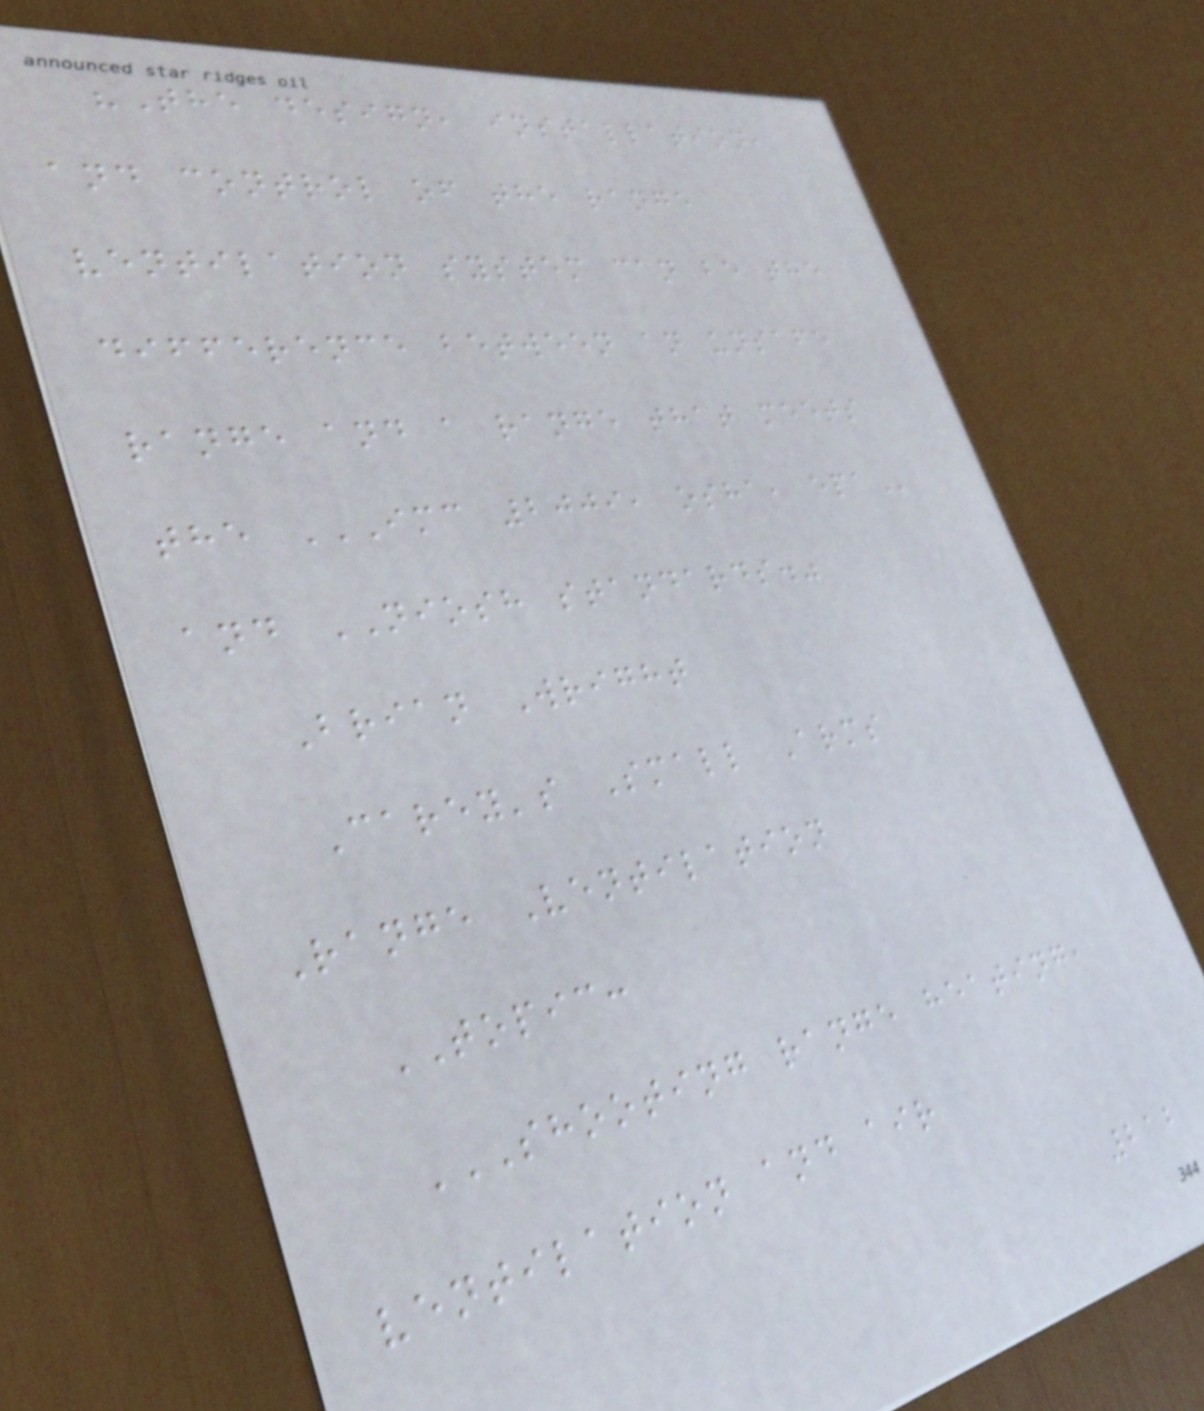"The design, installation,
and control of the range
ventilation system can be the
difference between an unsafe
range and a range that meets
the IMC 2009, OSHA, EPA
and NIOSH standards."
Brian Wright
Carey's Small Arms
Range Ventilation
TOPIC:
SHOOTING RANGE HEATING,
VENTILATION AND AIR
212
